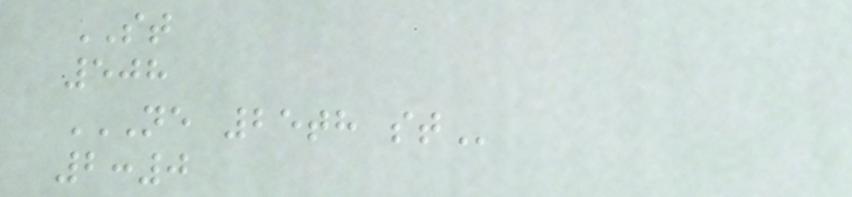ST
508
NE 25TH ST
2:0
